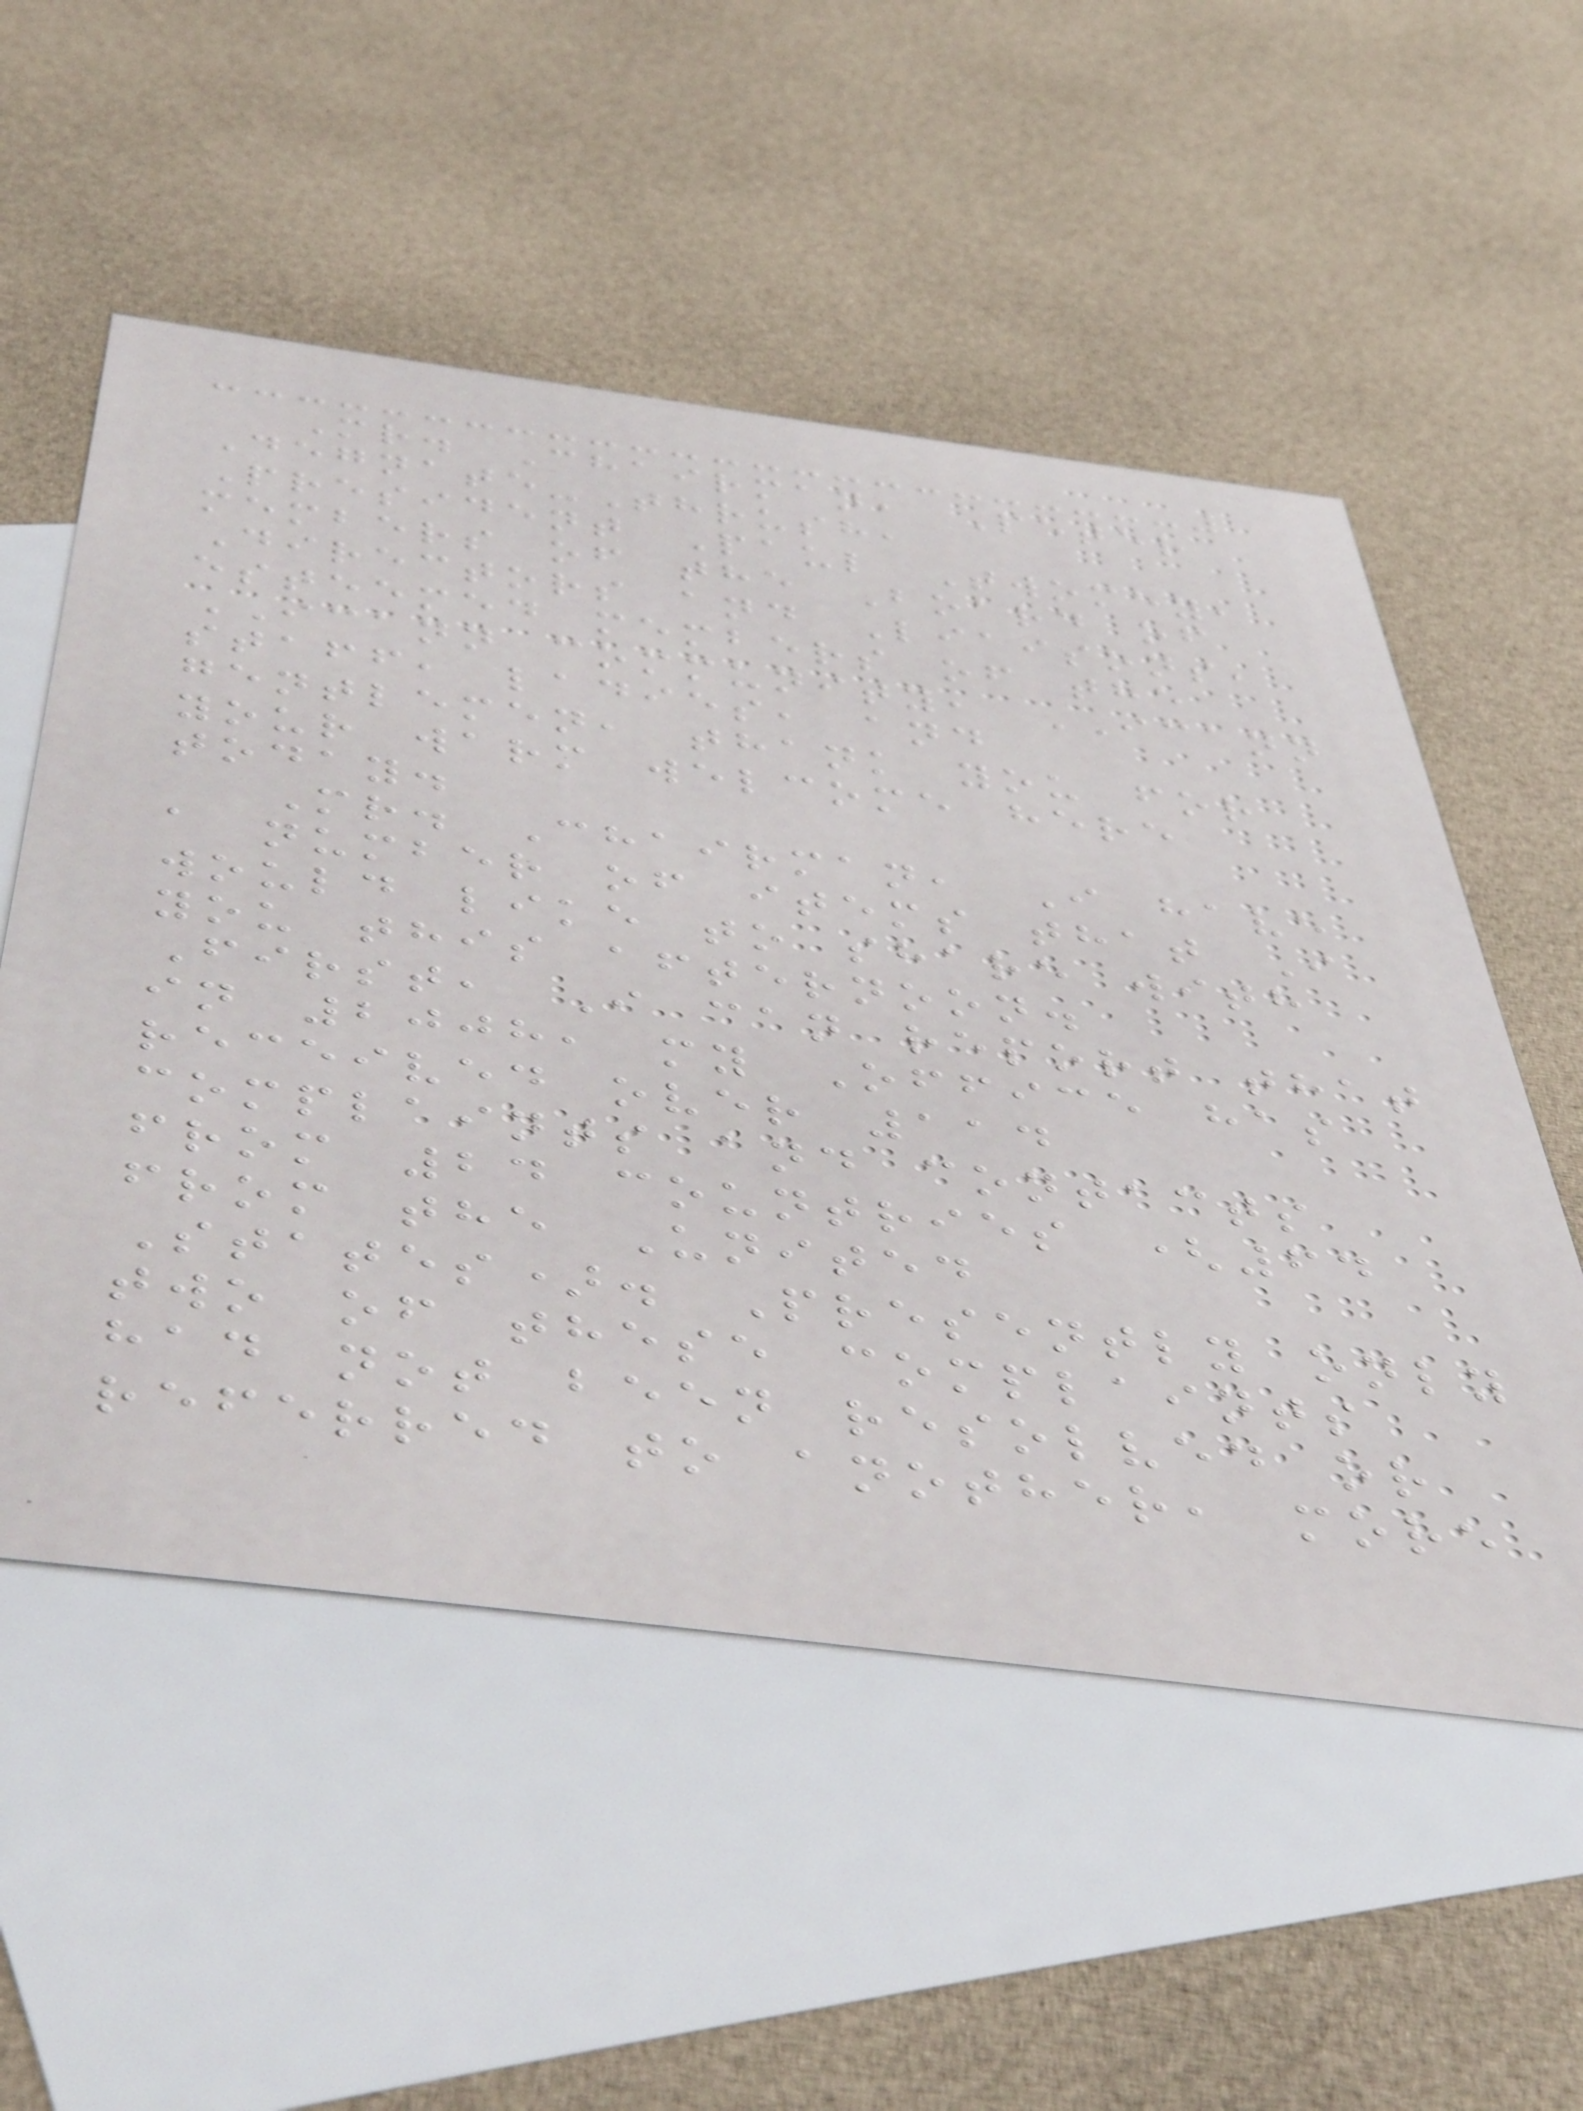Mr. Chairman, Peter
Degnate-Thrush,
President Paul Twomey,
members of the Board of
Directors and Liaisons,
esteemed members of the
ICANN community, ICANN
staff, ladies, and
gentlemen, thank you for
your warm welcome here
today.
Mr. Chairman, I have
a number of items that I
would like to share with
you this afternoon.
First, I can report that
in 2008, my Office has
received over 114
complaints and contacts
from 24 countries (64
from the United
States). Presently only
two of these complaints
had not been resolved or
referred to another, more
